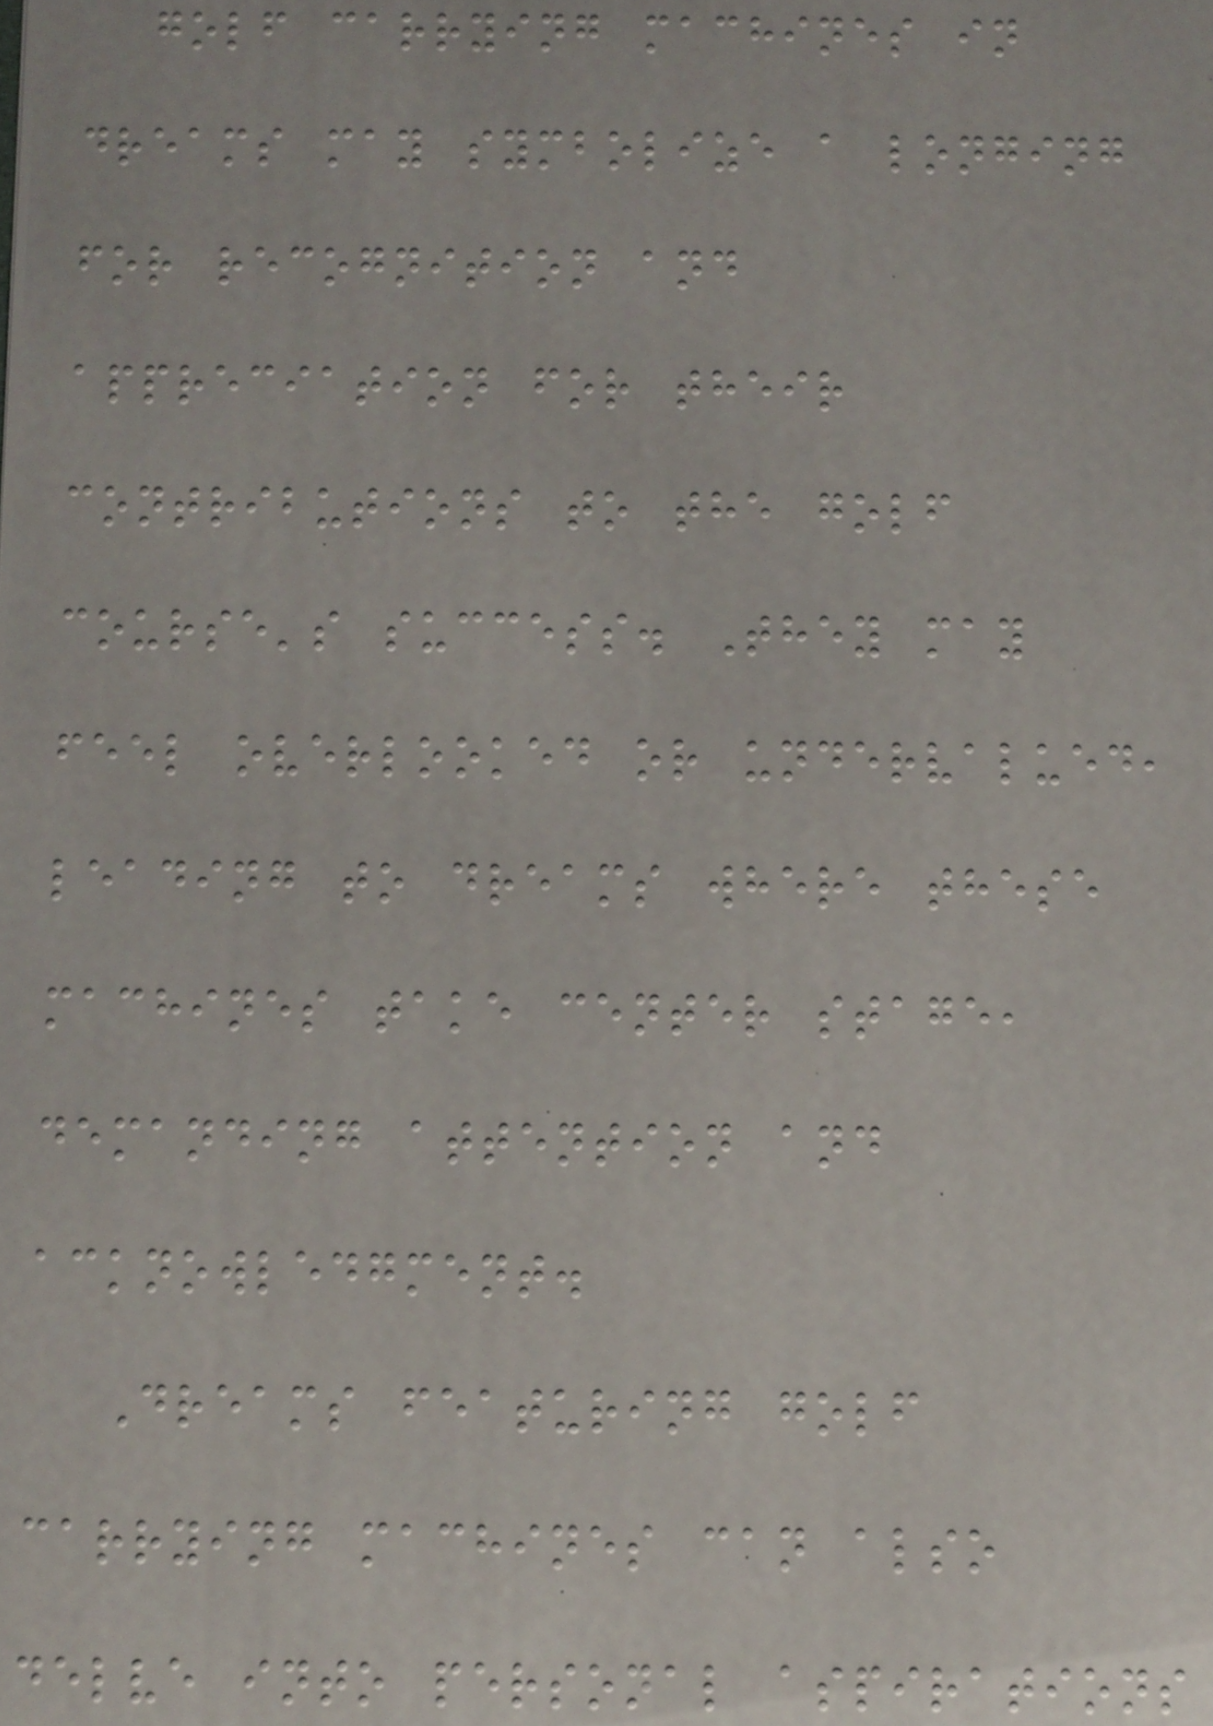golf carrying machines in
dreams may symbolize a longing
for recognition and
appreciation for their
contributions to the golf
course's success. They may
feel overlooked or undervalued,
leading to dreams where these
machines take center stage,
demanding attention and
acknowledgment.
Dreams featuring golf
carrying machines can also
delve into personal aspirations
